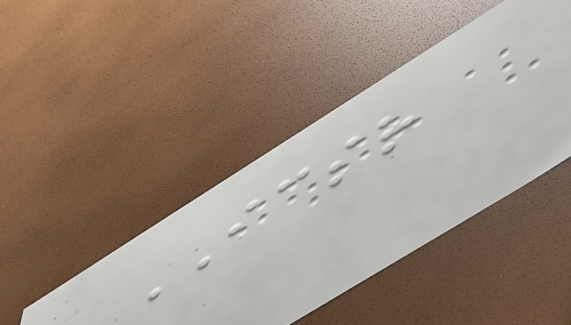ICSR
